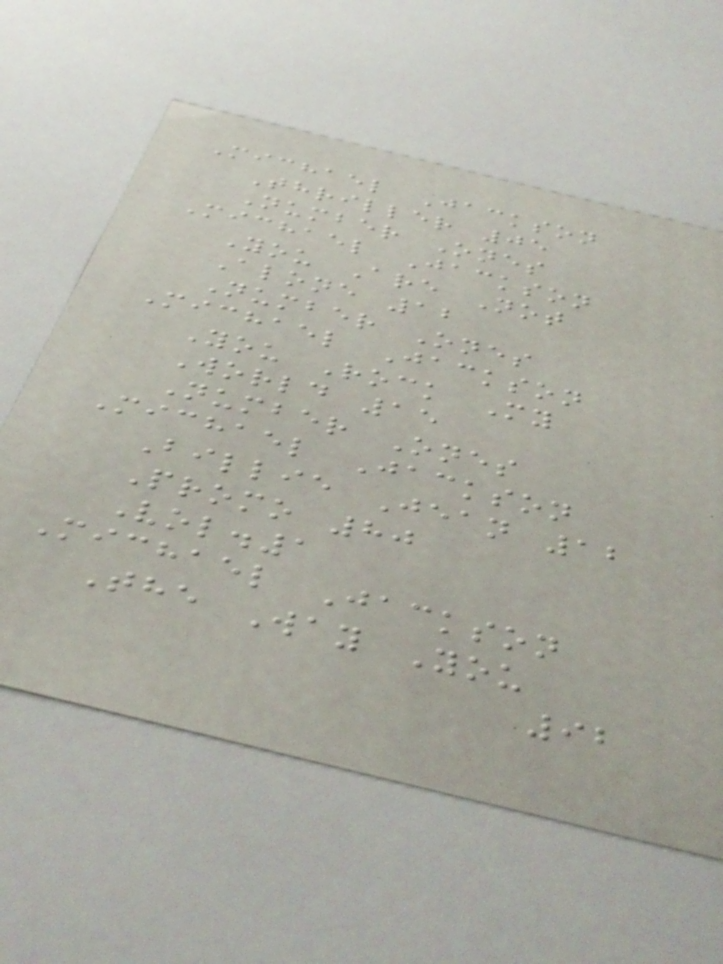Michael Jackson
Thriller 05
Number Ones
Michael Jackson
You Are Not
Alone 12
Number Ones
Michael Jackson
You Rock My
World 15
Number Ones
Michael Jackson
Billie Jean 12
Promo 80
Vol.1
Michael Jackson
The Way You
92
